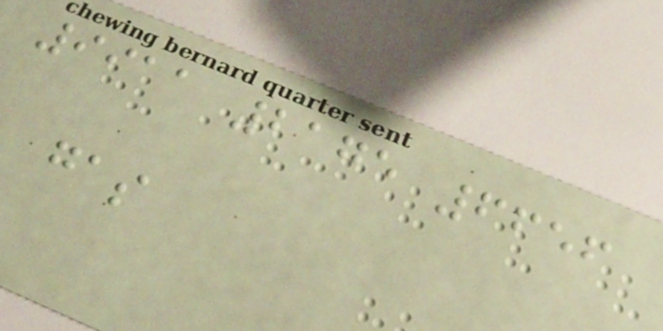9911 2175 6656
gas
